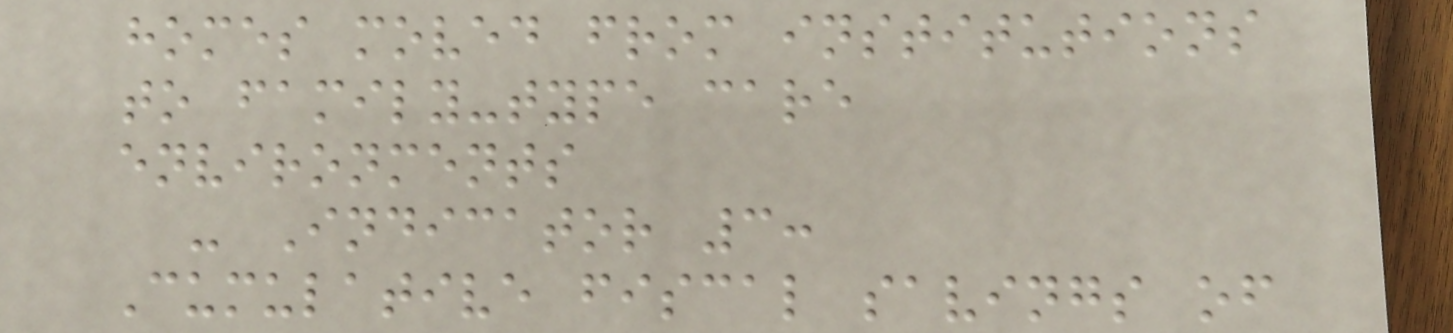homes moved from institutions
to family-type care
environments
- Indicator 3:
Cumulative fiscal savings of
